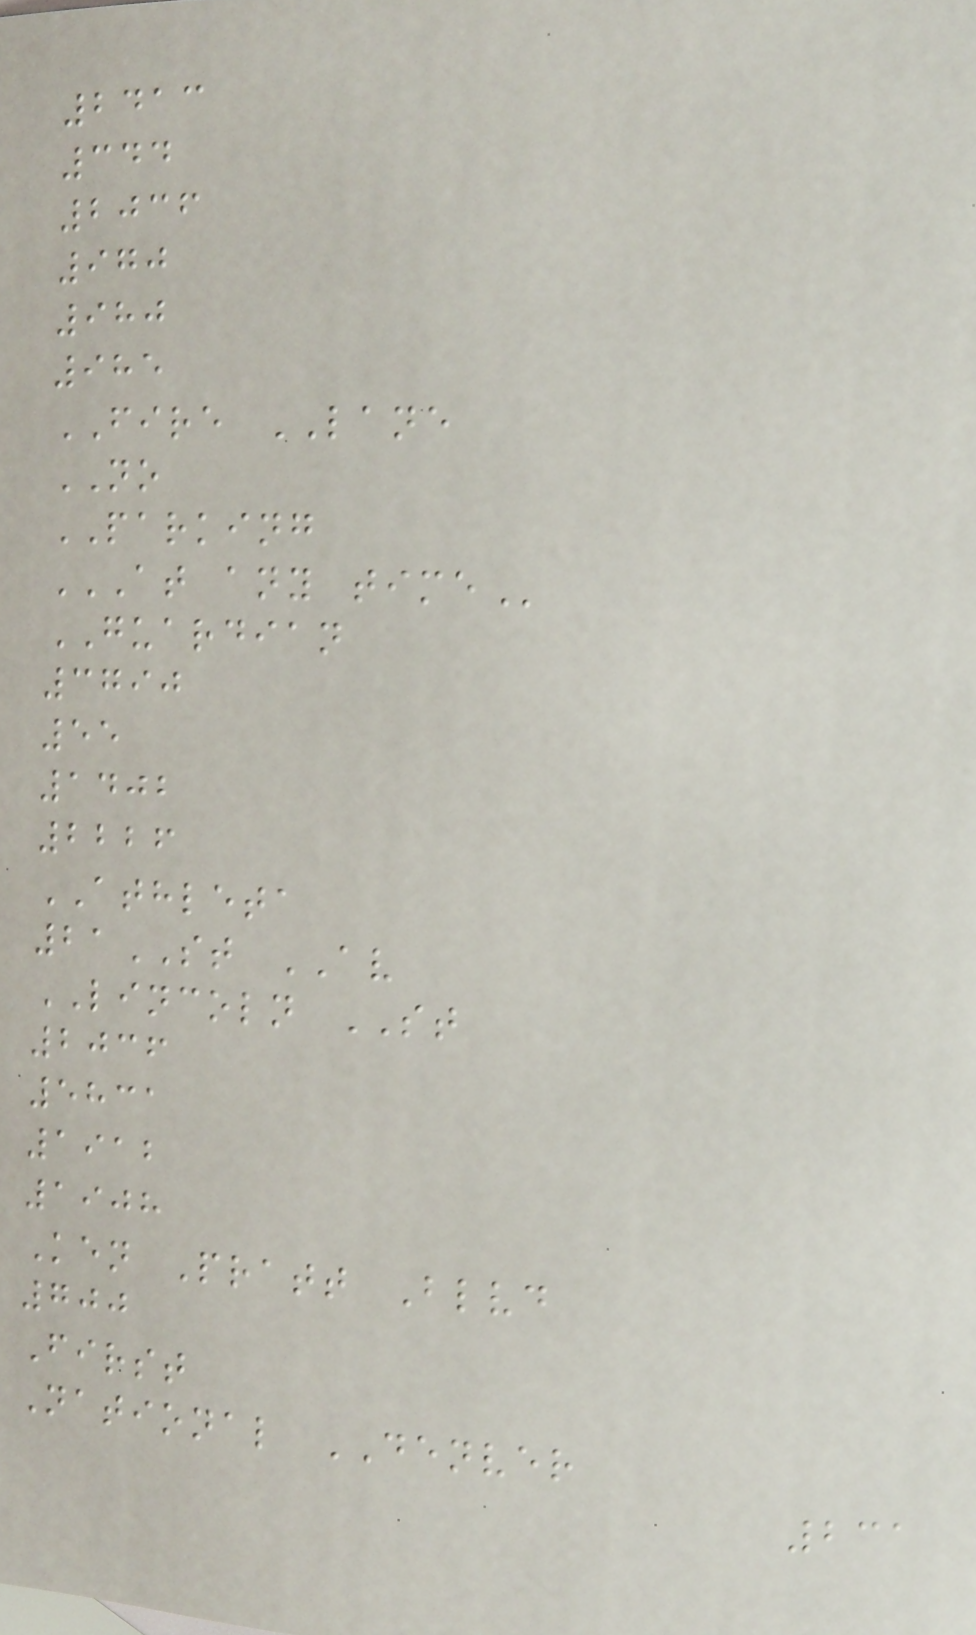2413
344
2036
970
980
985
FIRE LANE
NO
PARKING
AT ANY TIME
GUARDIAN
3790
55
1402
2226
ATHLETA
21ST AV
LINCOLN ST
2036
5831
1912
1908
Ken Pratt Blvd
700
First
National DENVER
231
